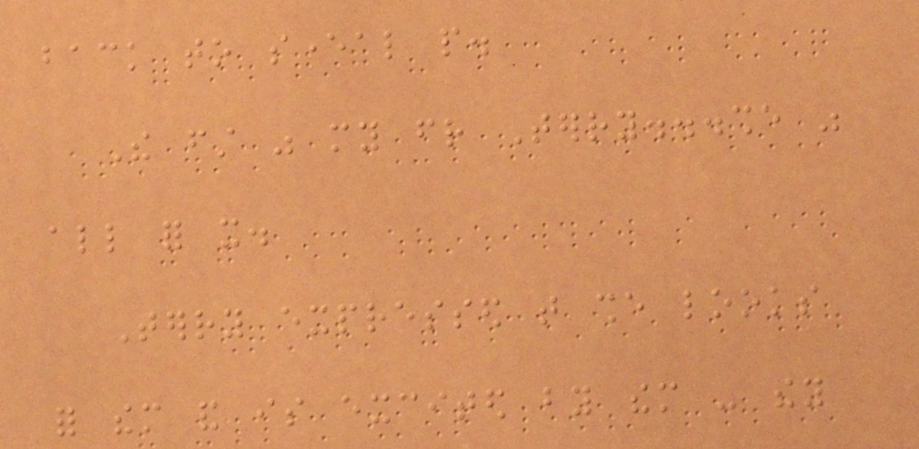back to several people.
The first was my friend Terry...she was
all for it.
Terry expressed that she looks
for them and is excited by them - they
